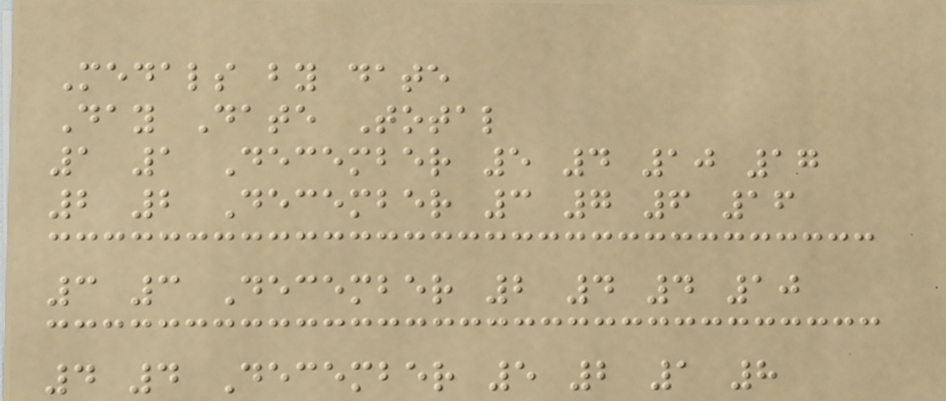Medals by date
Day Date Total
1 1 December 5 4 10 17
2 2 December 3 7 6 16
3 3 December 2 4 4 10
4 4 December 5 2 1 8
